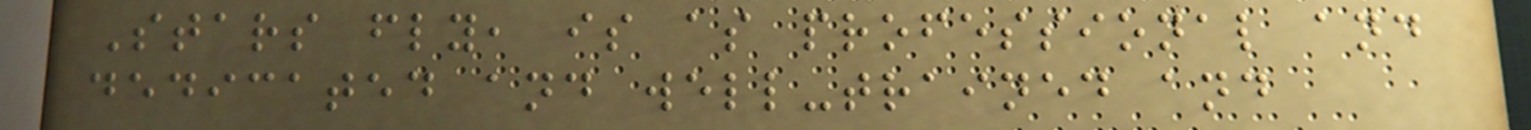Stars fly, is as professional and
dedicated and well-trained and
